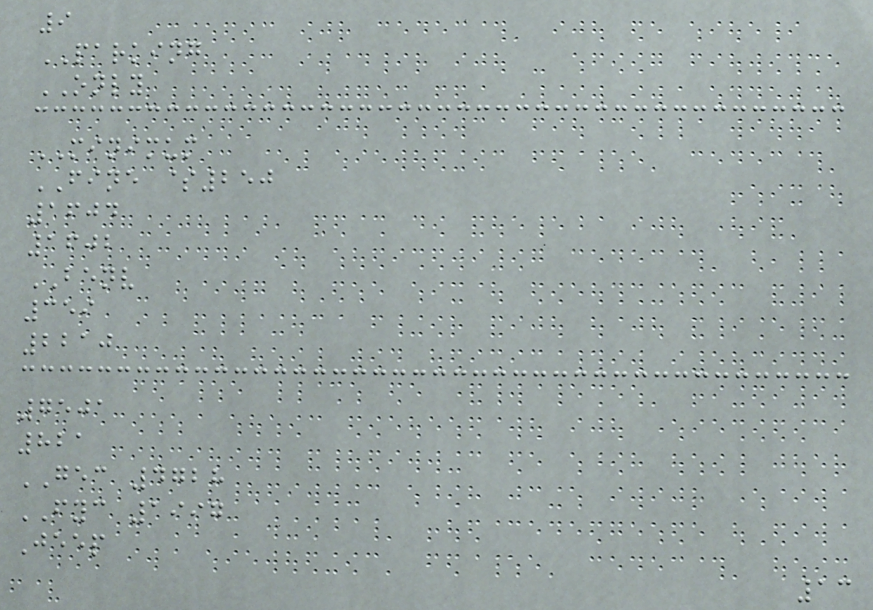9
PARKING
ONLY
MINIMUM
FINE $250
1604
1602
BENV
359
2210
7501
821
GEC 4728
FYC 1997
Jeep
13
